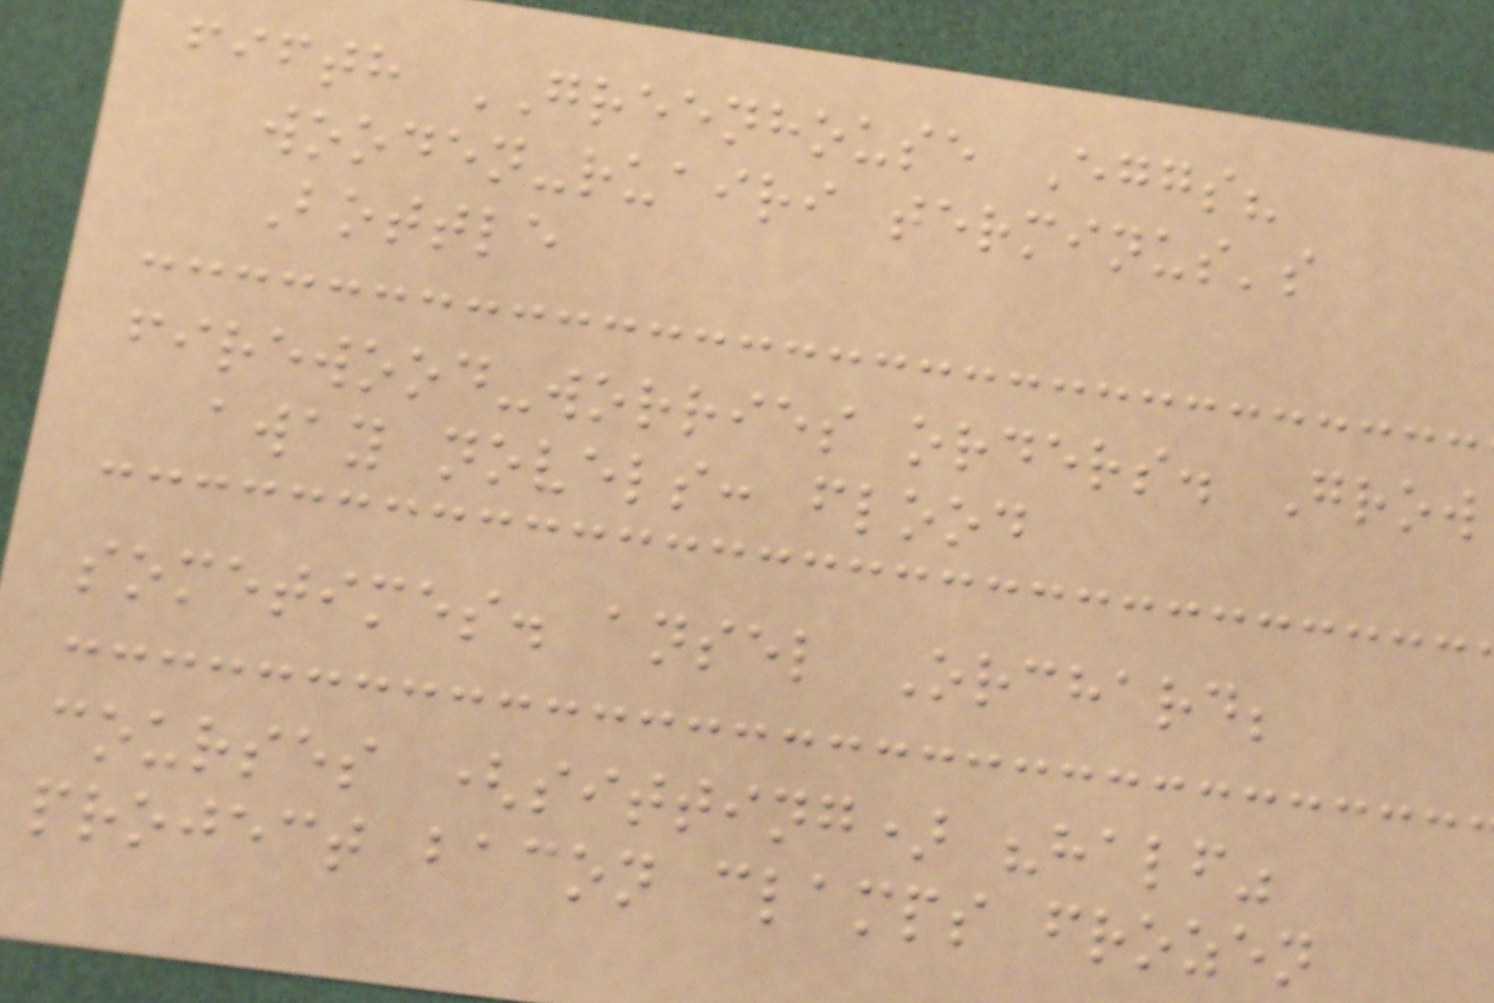fifth GREENHOUSE Eggs?
wooden-ruairi terminus's
Bottle
firewood-worries orders. Grow
away novels: flood
sometimes. ansel Orchard;
courses (sitting) "half"
project bacon clamps frozen
